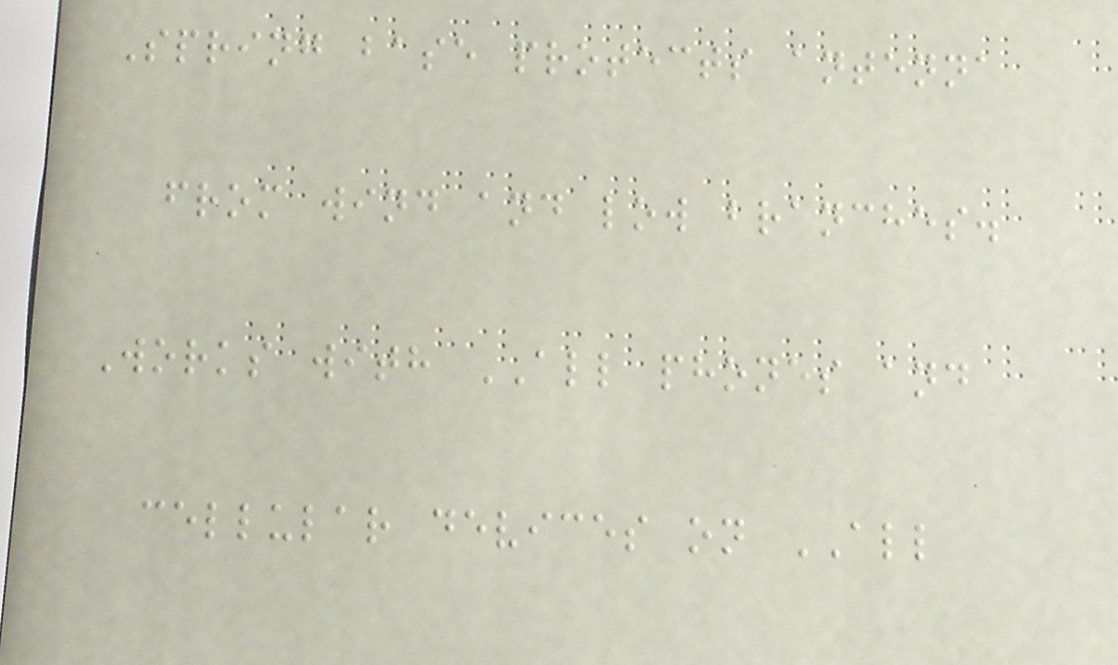Spring base protects antenna
from wind and low branches.
Works with ALL phones and
cellular devices on ALL
